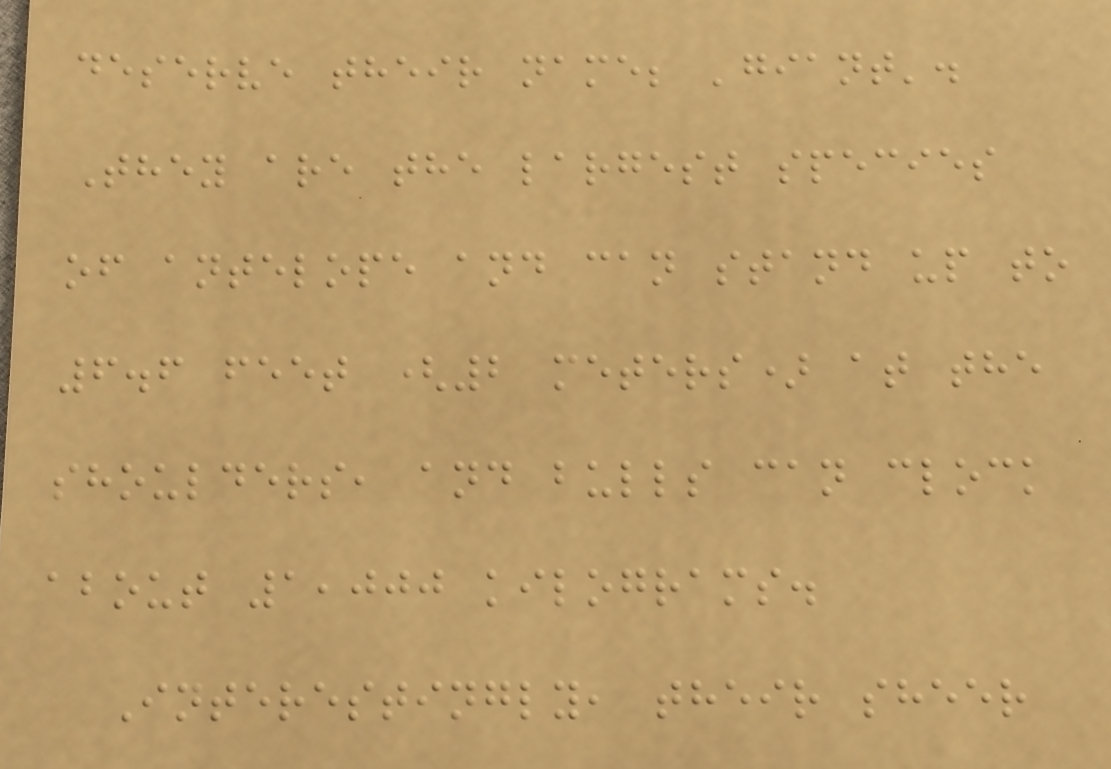deserve their name; 'giant'.
They are the largest species
of antelope and can stand up to
6.6 feet (2 meters) at the
shoulders, and bulls can clock
about 1,000 kilograms.
Interestingly, their sheer
